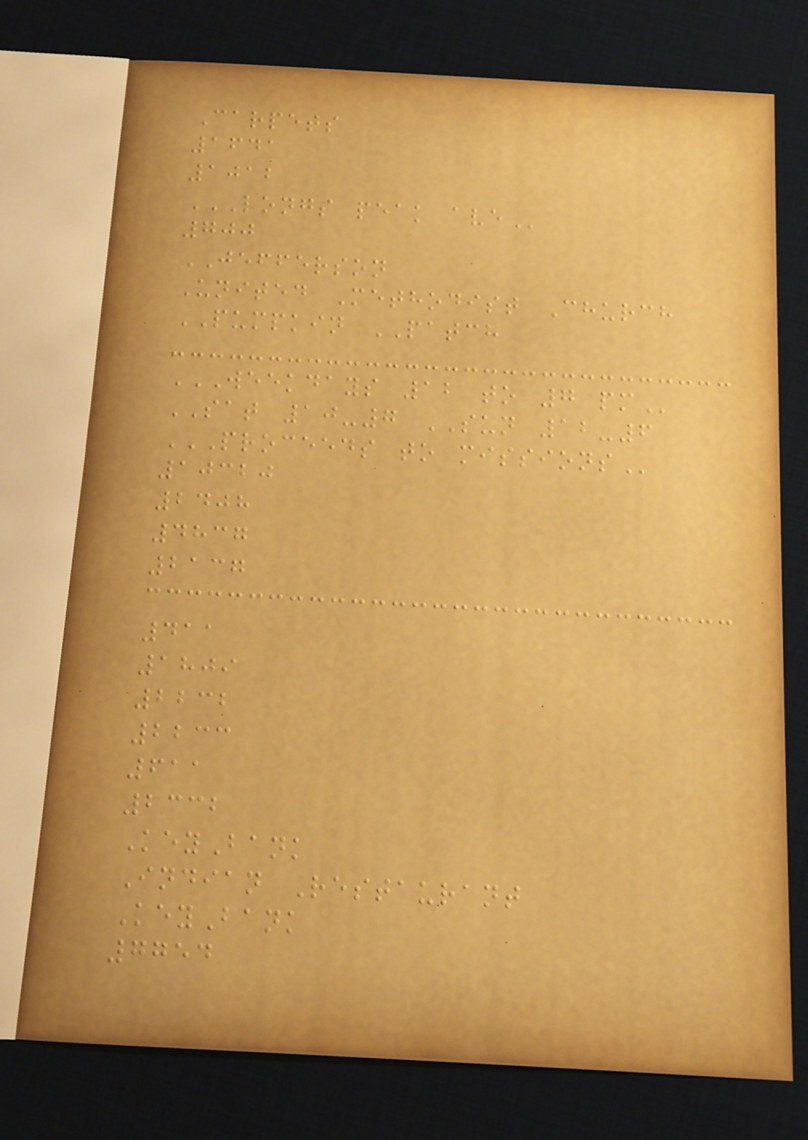Carpets
1641
1012
LONGS PEAK AVE
700
JEFFERSON
United Methodist Church
PUMPKIN PATCH
WEEKDAYS 12 TO 7 PM
SAT 10-7 SUN 12-6
PROCEEDS TO MISSIONS
10320
2408
4837
2137
411
1809
2232
2233
611
2332
KeyBank
Indian Restaurant
KeyBank
7754
